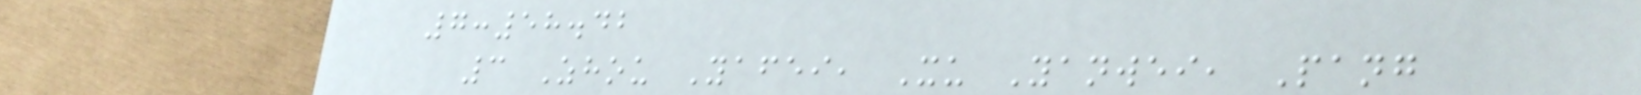7:58.42
3 Zhou Yafei, Xu Yanwei, Pang
